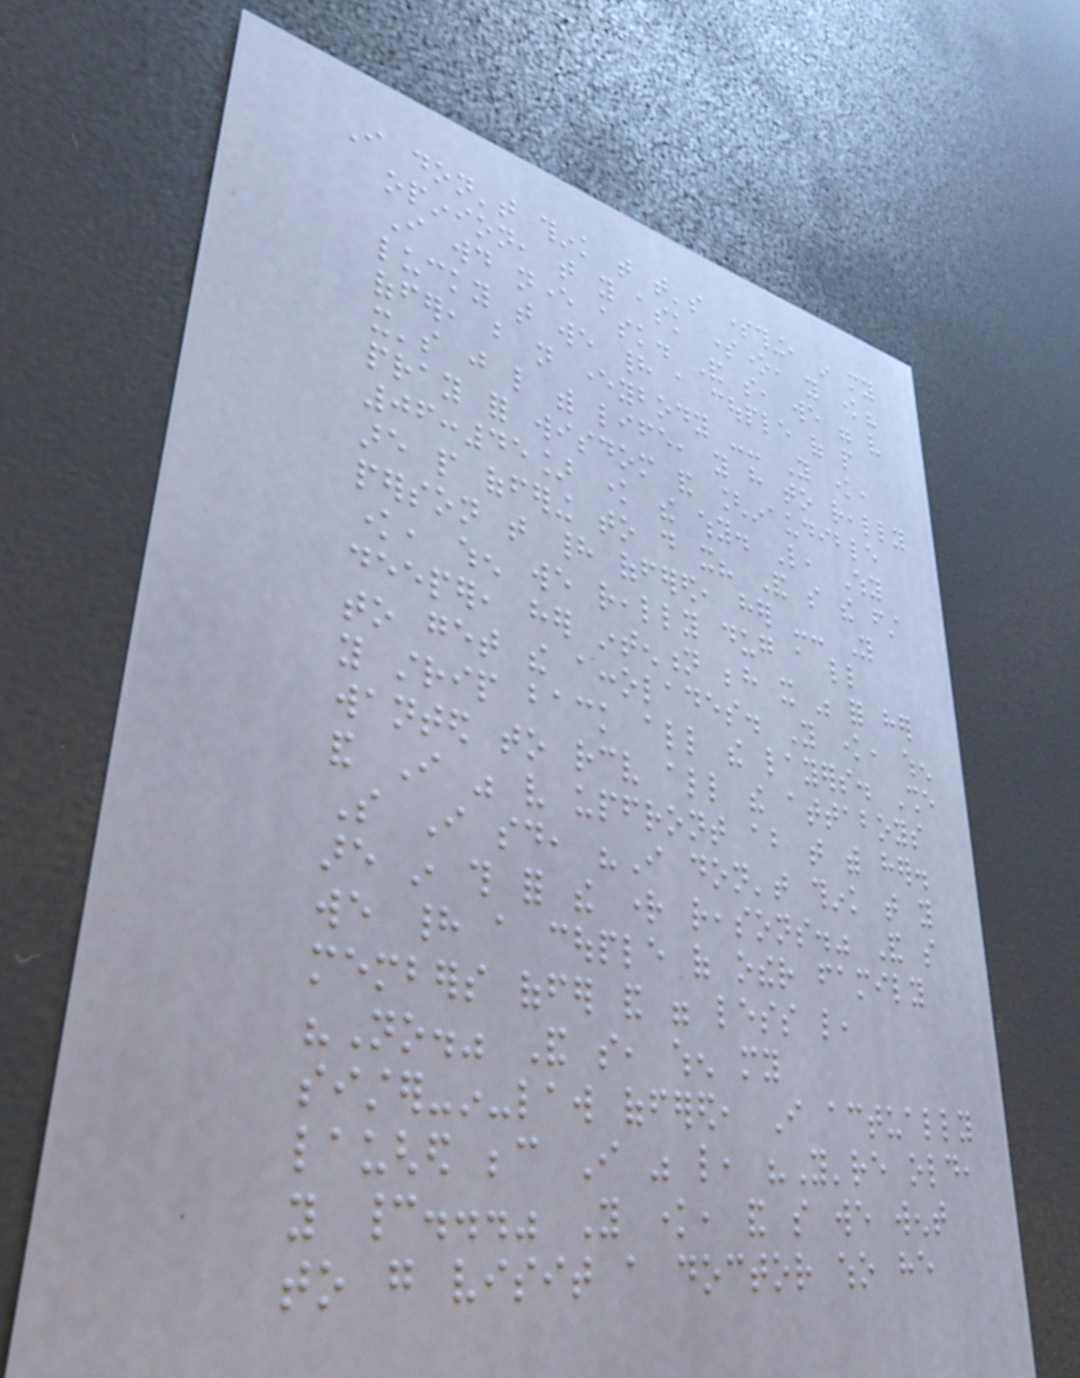I don't think that that's something, in my
opinion, that you ask someone, you know?
I would never ask. And so, we were very
lucky that we had a couple of people
offer, but not everybody -- You know,
it's just like with life, you have to really
pray for wisdom and [inaudible
06:45] know the why. Like, Why
are people offering to do it? And so the first
person that had offered, her -- You
know, when we really dug a little
deeper, her intention behind it was for her
to get the accolades. You know, when
you strip back all the layers. She
wanted to receive all the attaboys
and I was very upfront about that with her.
So I said, "I don't think that you
are in this for the right reasons." And so
we had a couple of other family
members offer and were less like,
"No." And so, when my
sister-in-law offered, I actually
laughed because I was like, "You're old,
you cannot..." You know, and so we went
to go visit a doctor who he
